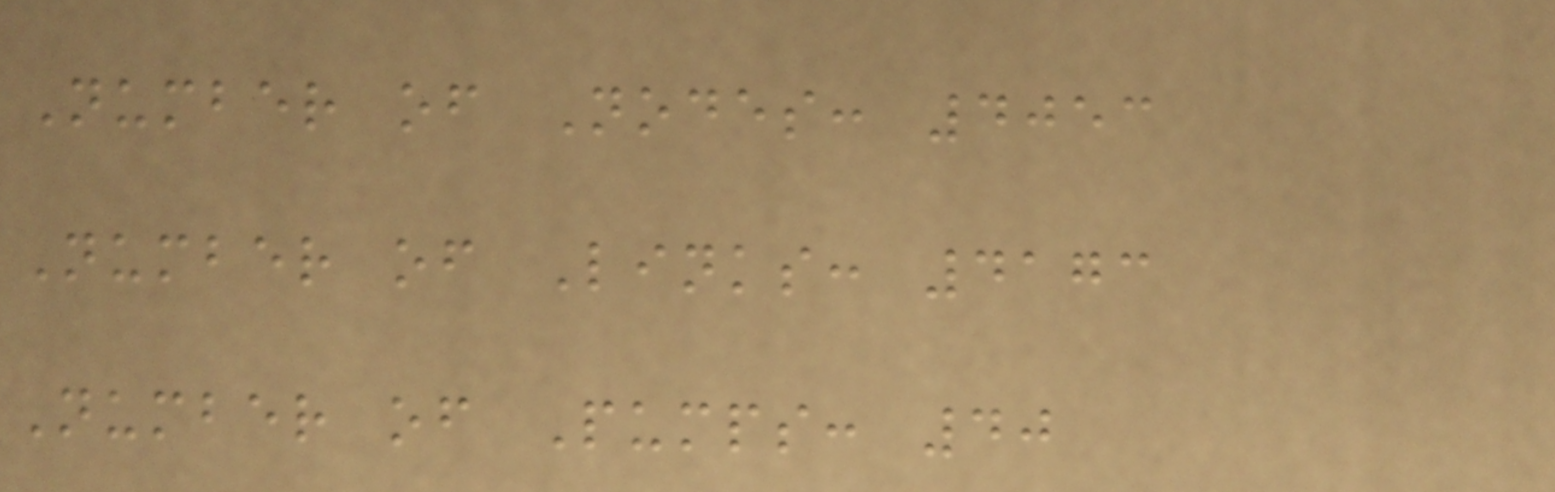Number of Nodes: 4053
Number of Links: 4173
Number of Pumps: 40
